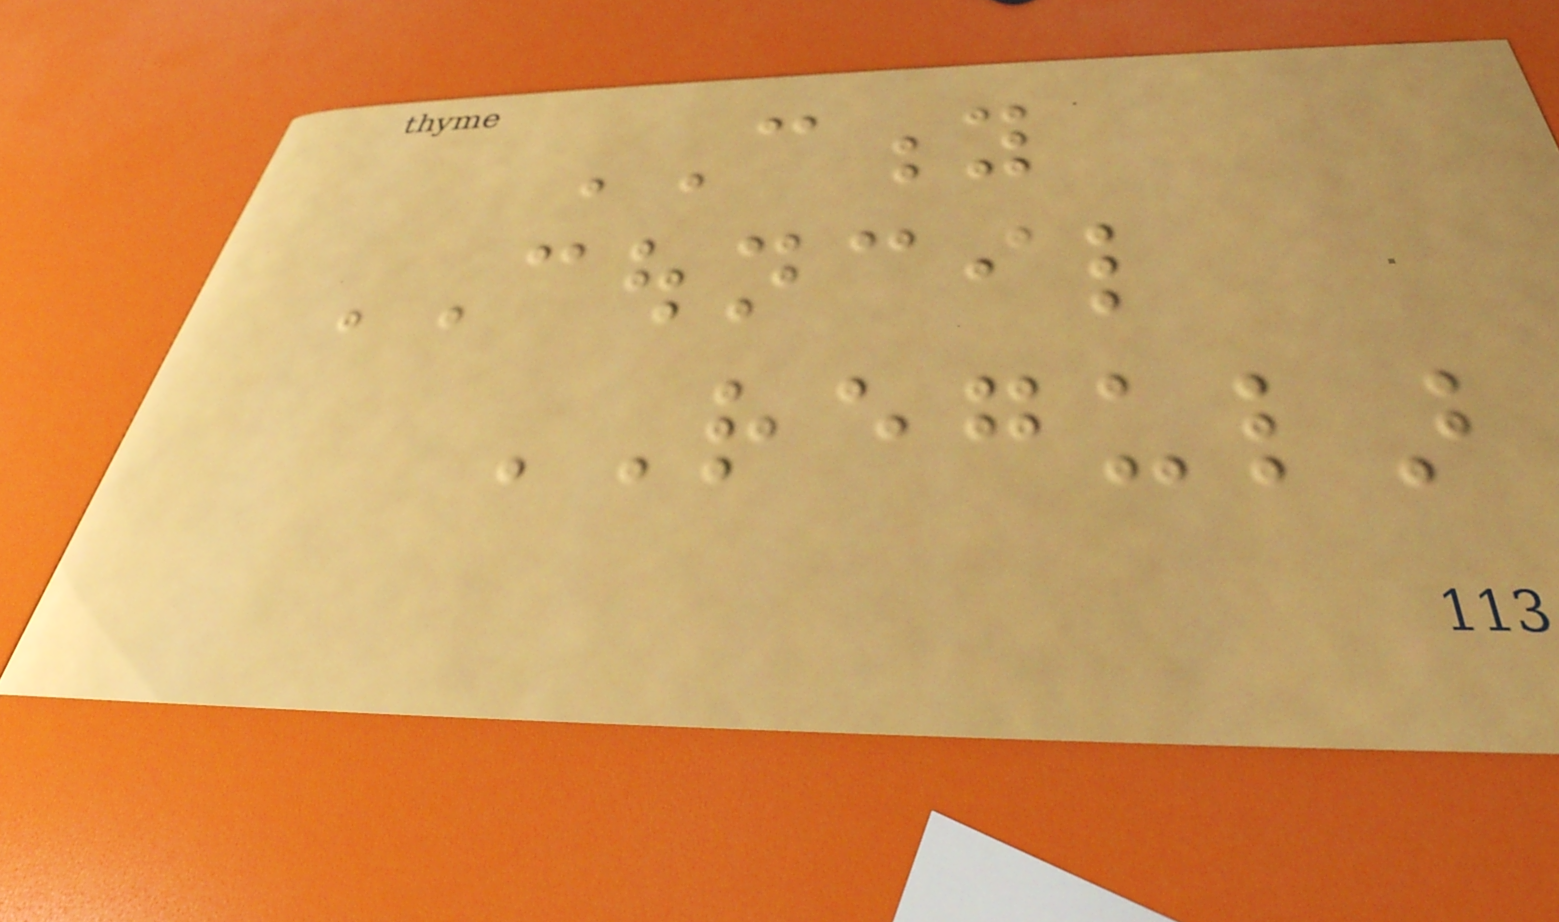CITY
COUNCIL
REGULAR
